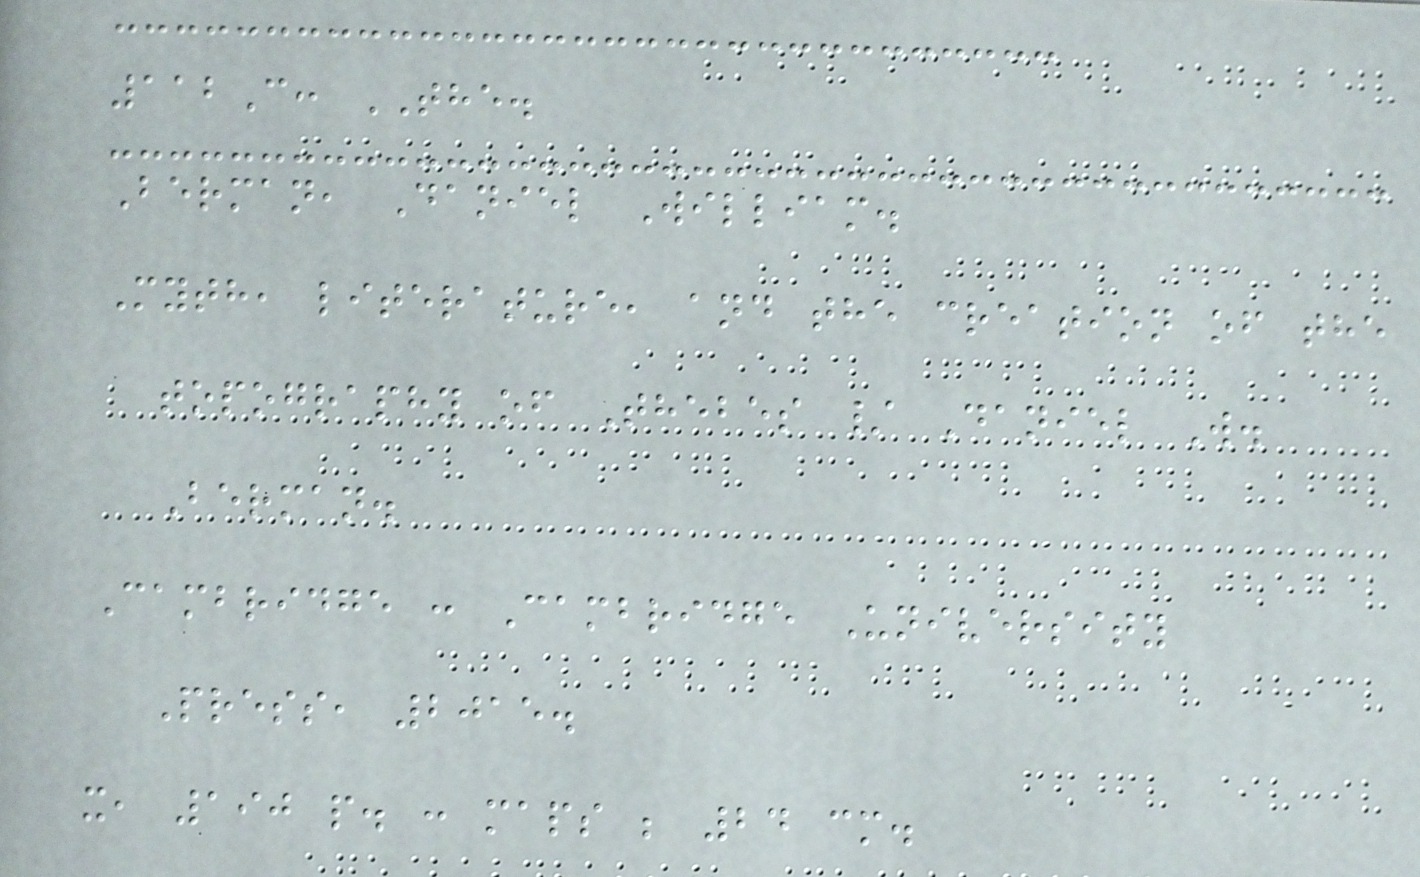112C: THE.
Berman, Daniel William.
Myth, literature, and the creation of the
topography of Thebes / Daniel W.
Berman.
Cambridge : Cambridge University
Press, 2015.
x, 190 p. : maps ; 24 cm.
